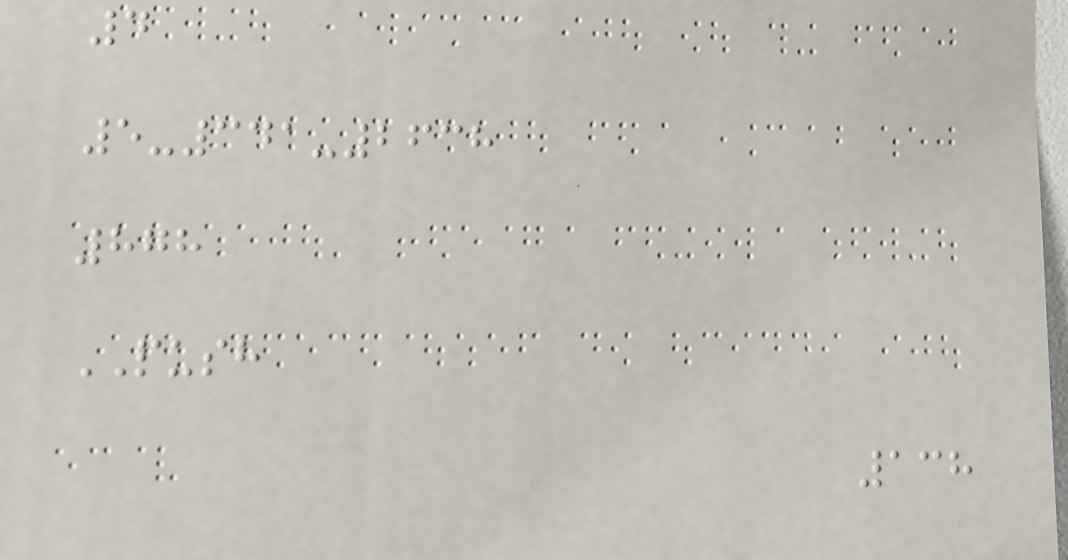4
5-341-2638
878
PUSH
138
